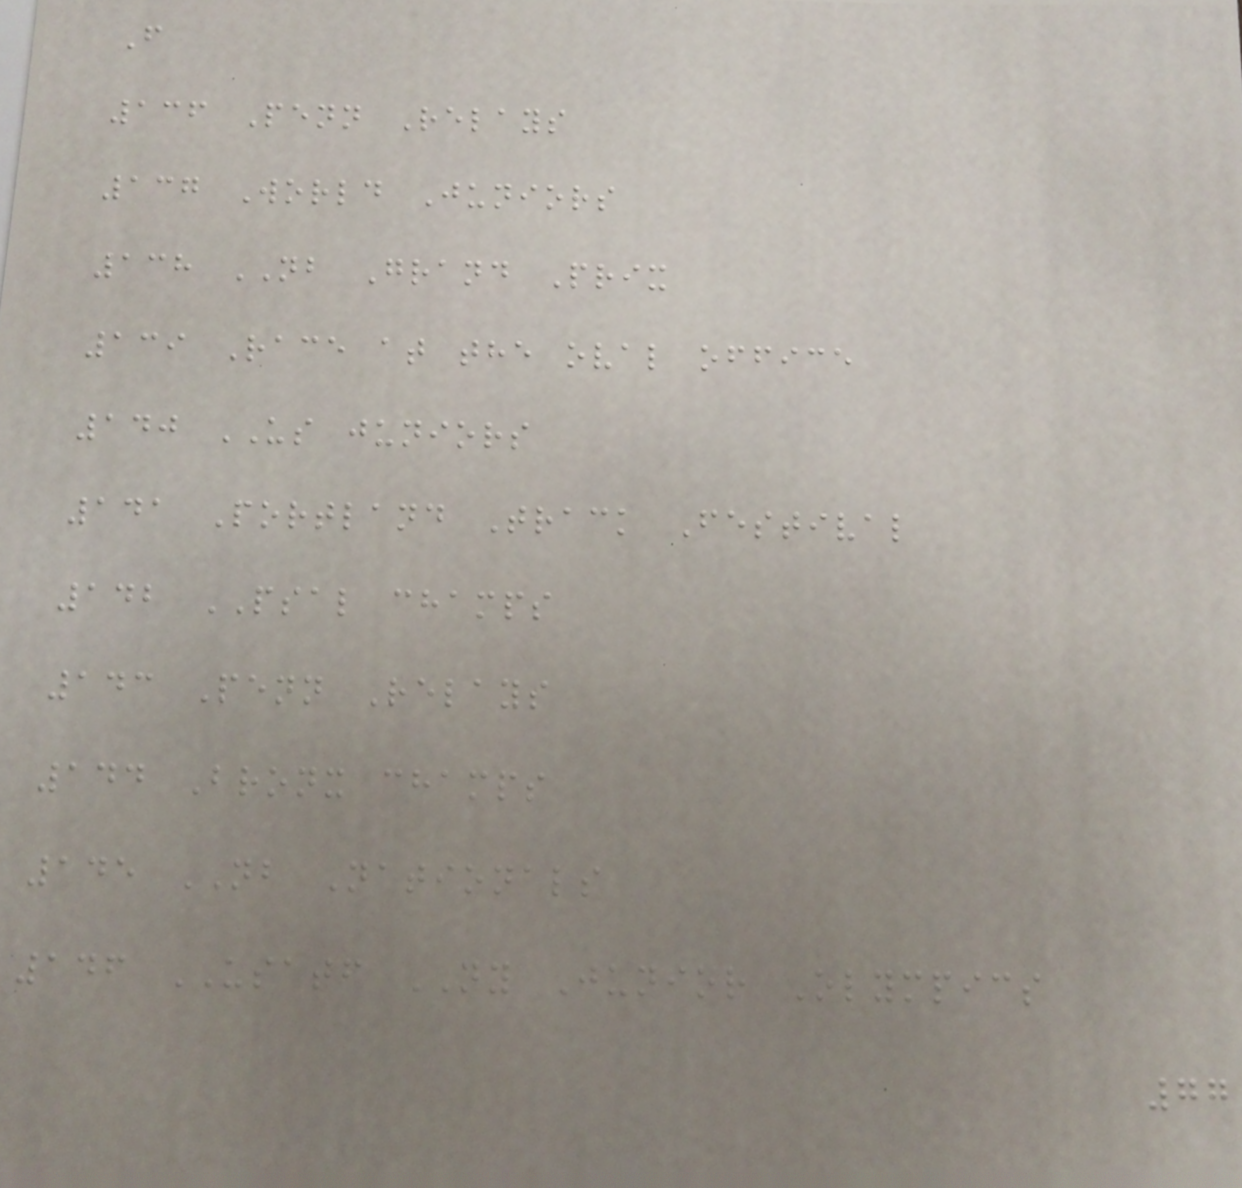F
136 Penn Relays
137 World Juniors
138 NB Grand Prix
139 Race at the oval office
140 US juniors
141 Portland Track Festival
142 PSAL champs
143 Penn Relays
144 Bronx champs
145 NB Nationals
146 USATF NY Junior Olympics
77
